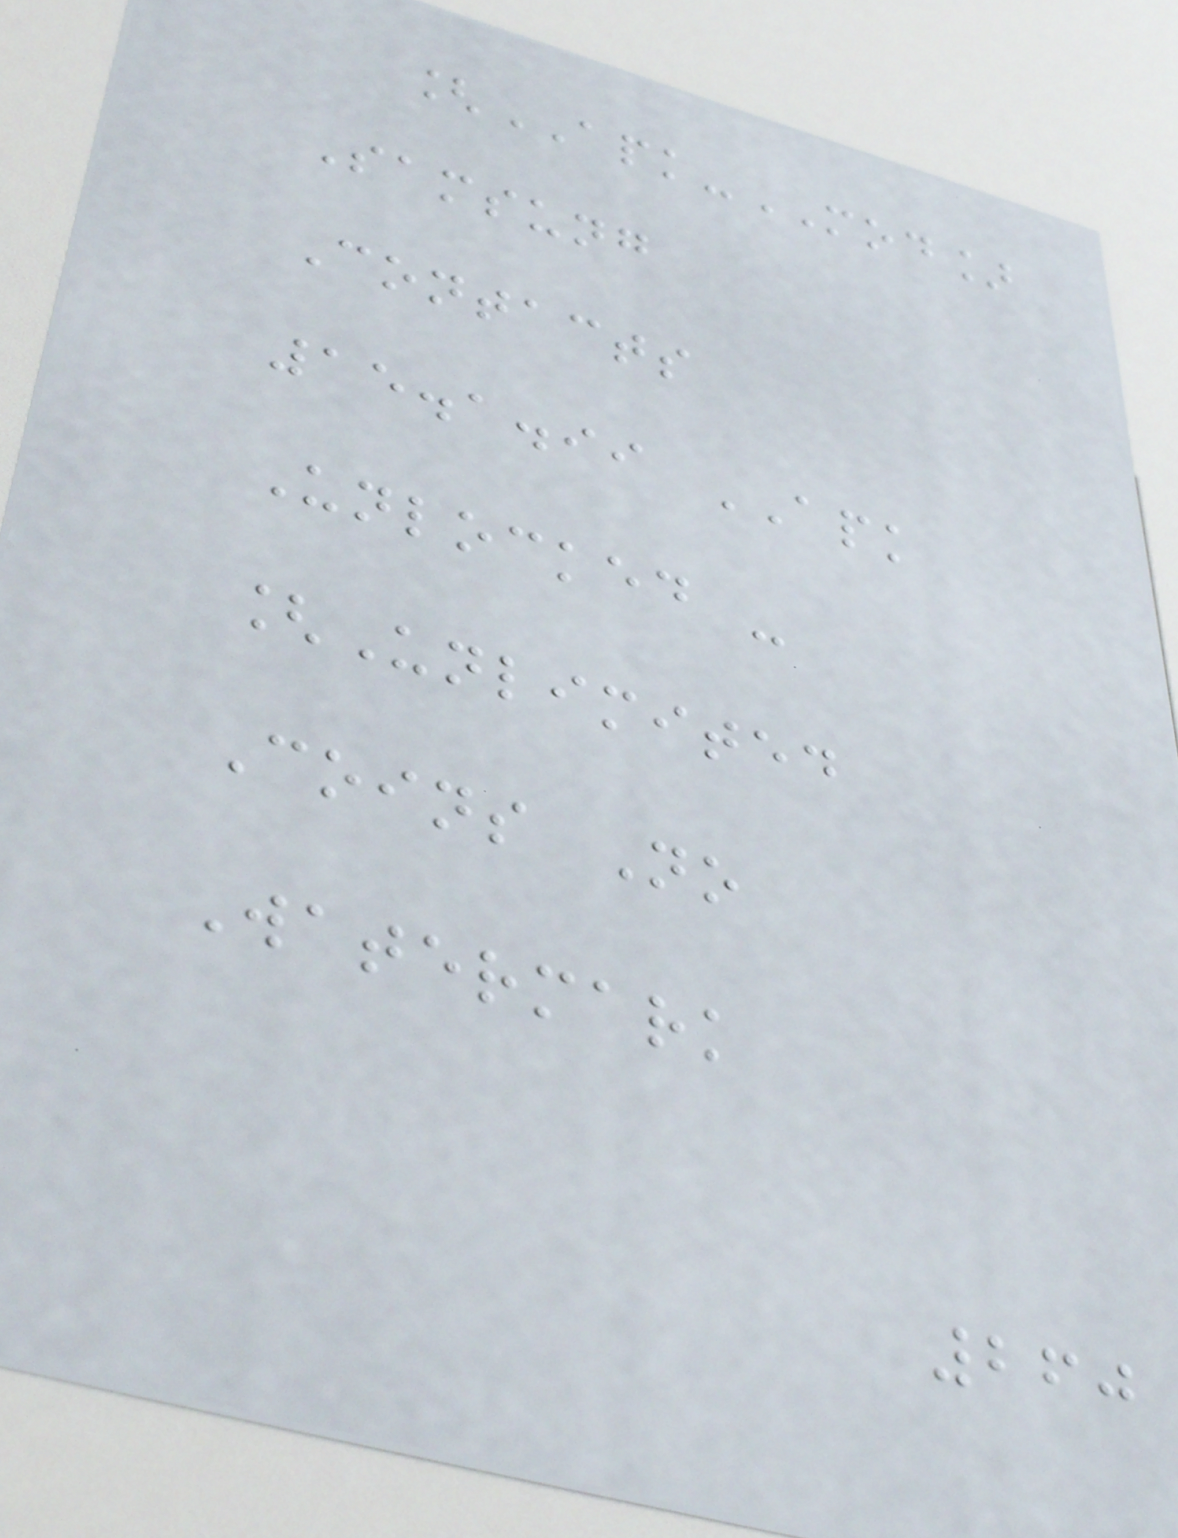[APK-MOD]
Samsung
Contacts
15.1.99 APK
Unlocked -
[Unlimited
Coins No
Watermark
260
